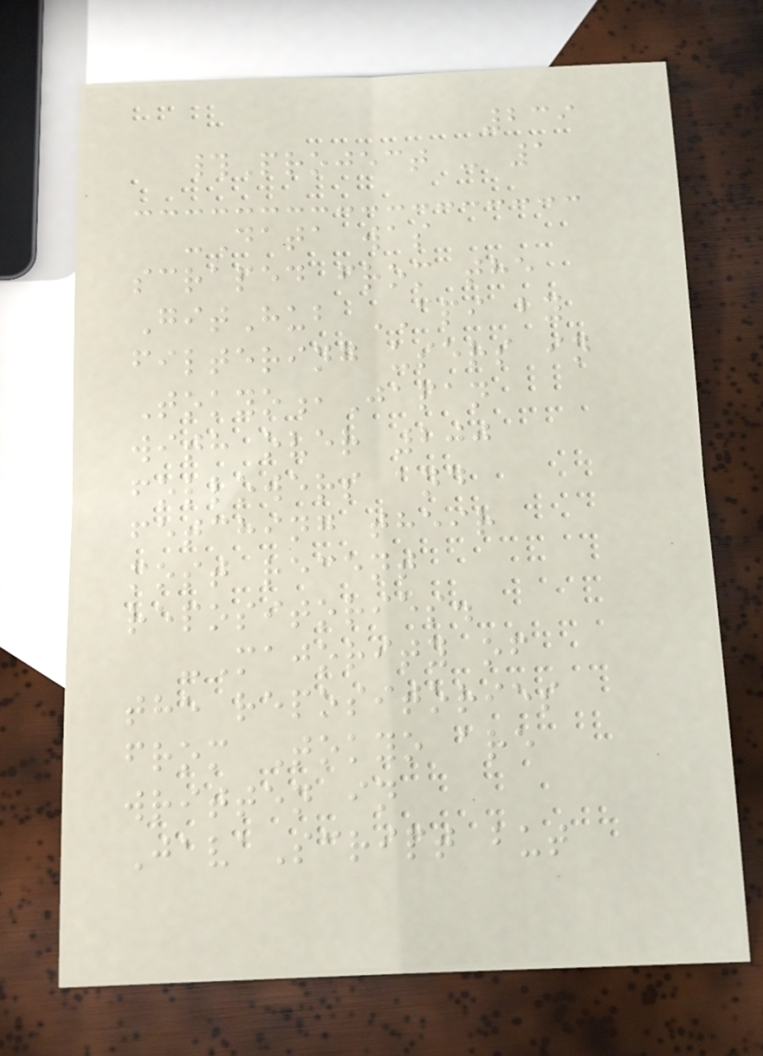239
#Project - 1
-Data was
scraped from the
GitHub API by
filtering users in
Tokyo,Japan
with over 200
followers and
fetching their
most recent
repositories.
-Majority of
the repositories
from Tokyo are
written in
JavaScript but
